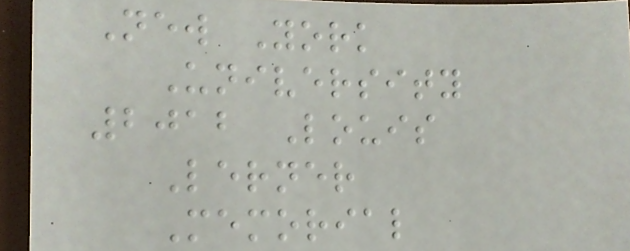New York
University
2012 Louis
Lerner
Memorial
